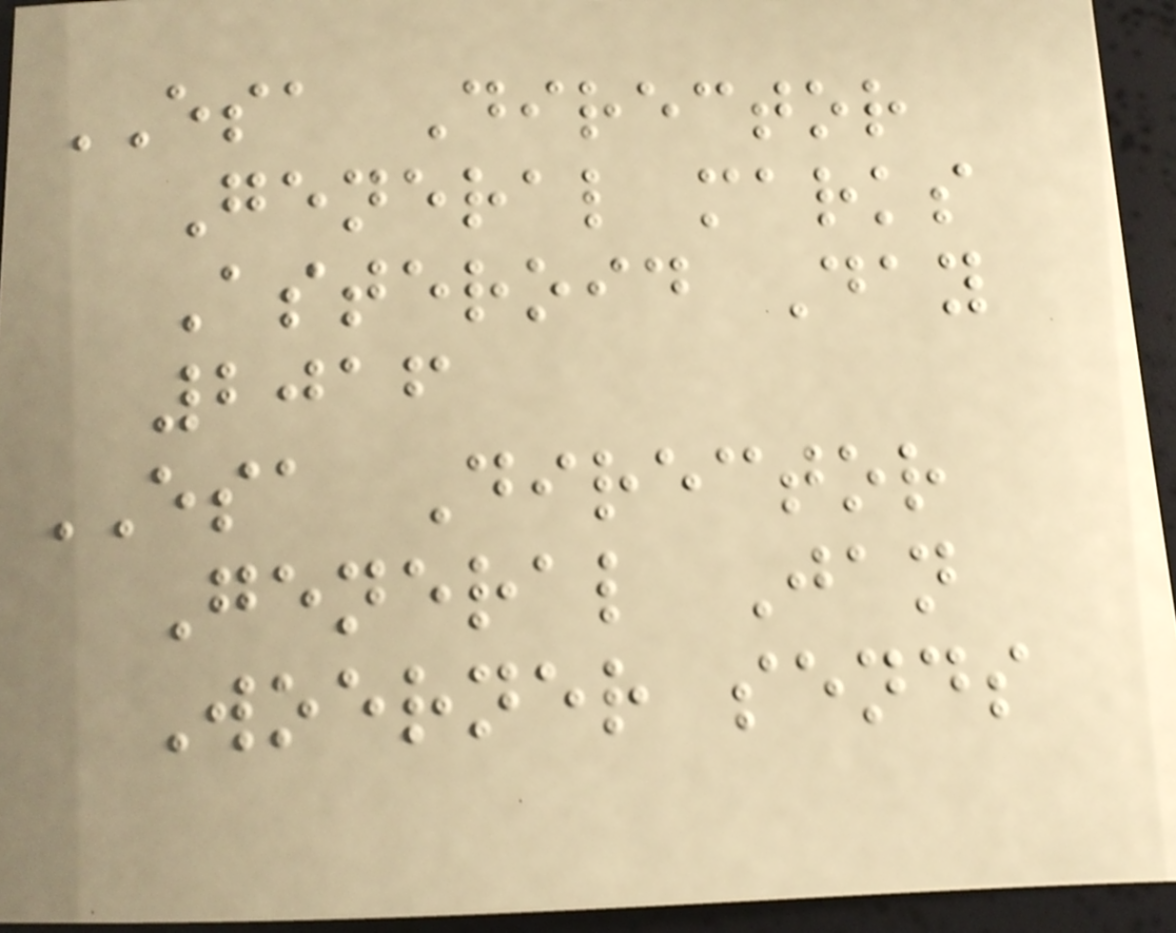ESA Director
General marks
Asteroid Day
2016
ESA Director
General Jan
Woerner sends
